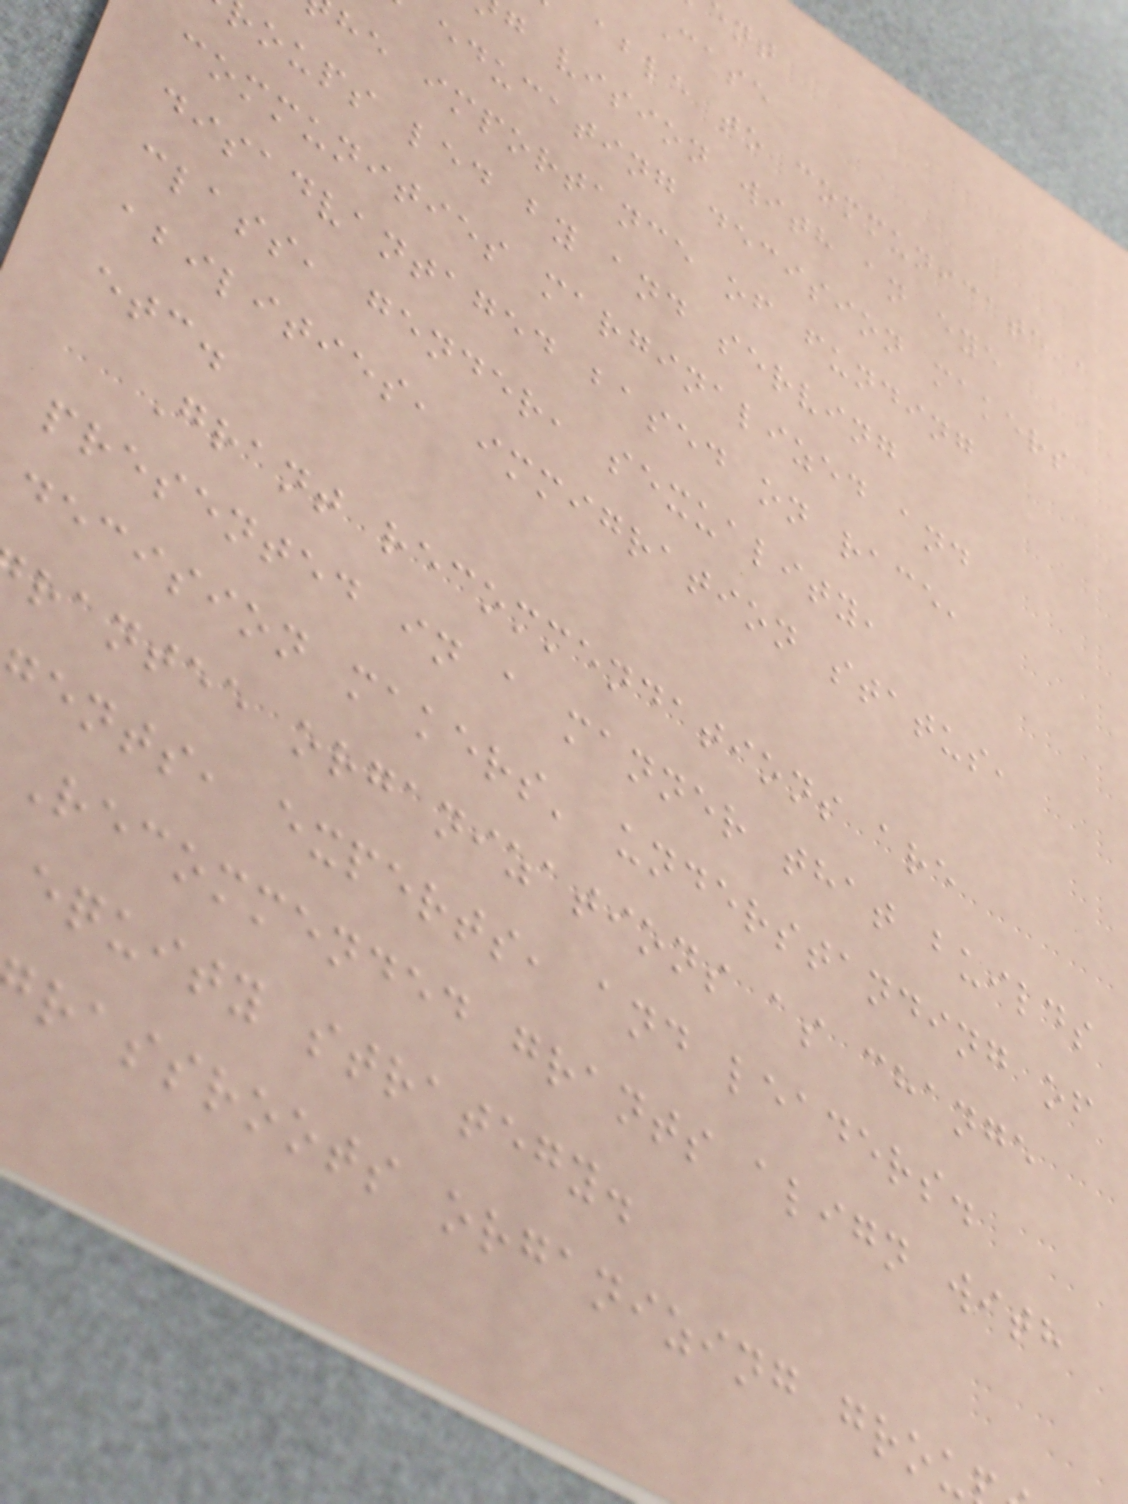Case
able to communicate a
g vision with an eye
educating decision makers
he importance of funding
oups led by and serving
communities marginalized and
disadvantaged based on race,
class, gender, sexuality,
abilities, immigration status,
etc.
Grant recommendations are
presented in a manner that builds
decision makers' understanding of
rantee organizations as change
ents, experts, and leaders.
Recommended grants align with
equity strategy.
rassroots organizing grou
